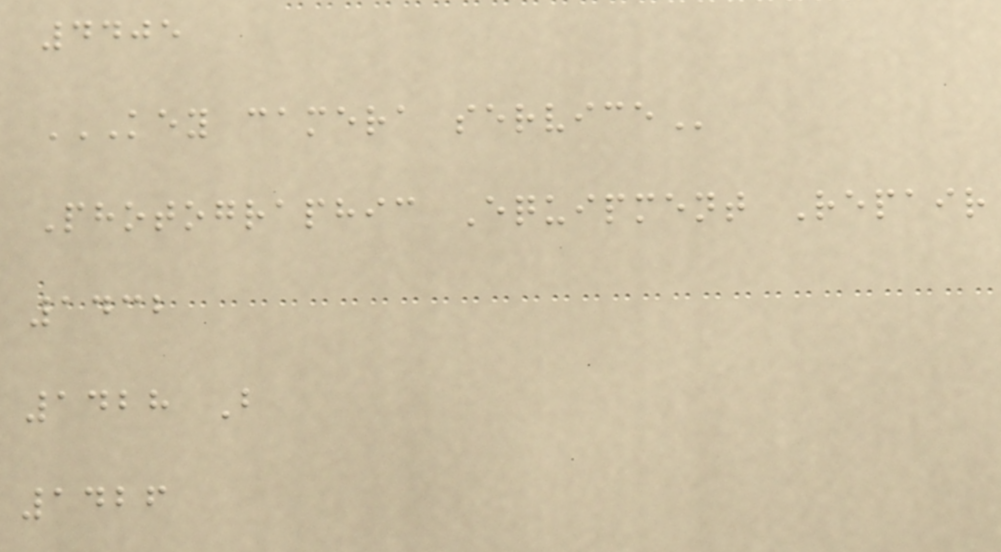4405
KEY CAMERA SERVICE
Photographic Equipment Repair
1432
1428 B
1426
